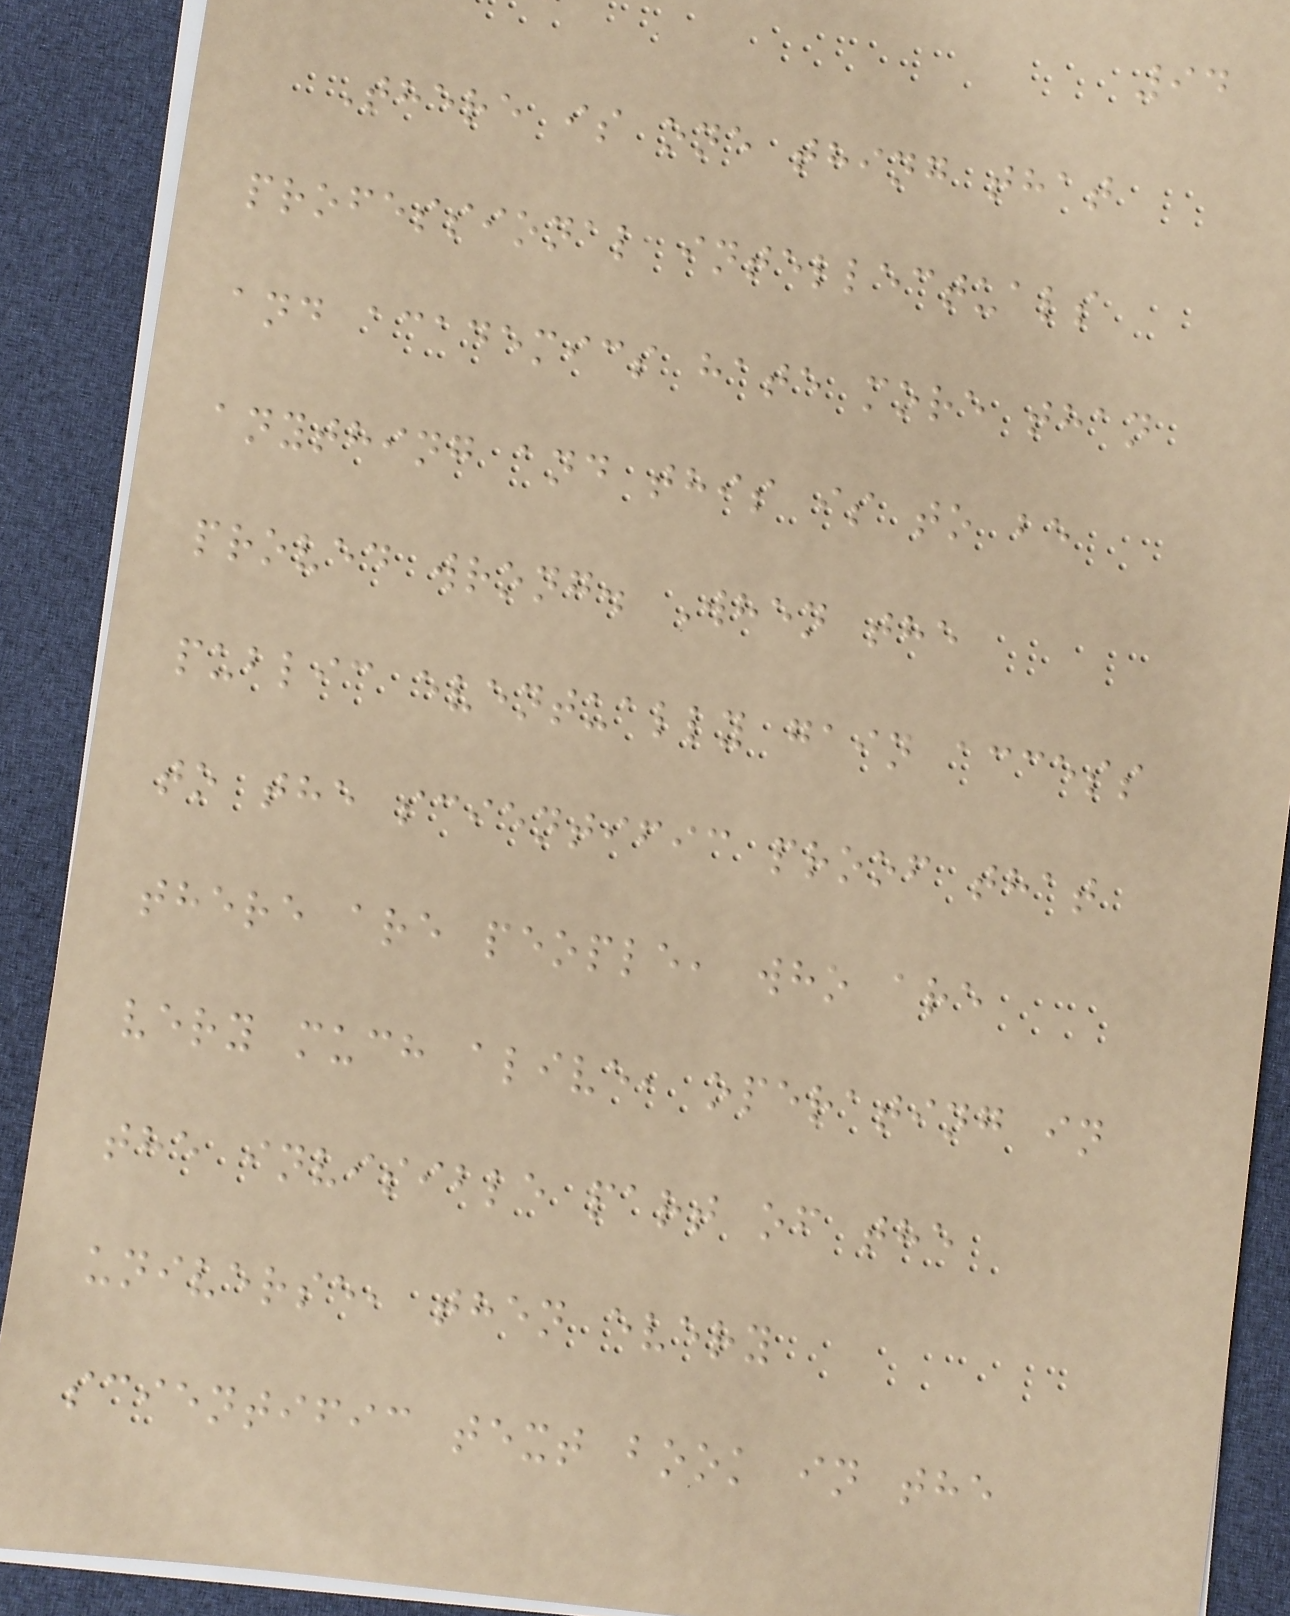94
There is one thing that
professional intellectuals
and academics hate more than
anything and this is to be
proved wrong. When the
public eventually gain access
to the scientific proof that
there are people, who are
very much alive, operating in
the invisible part of the
universe, then every
scientific text book in the
